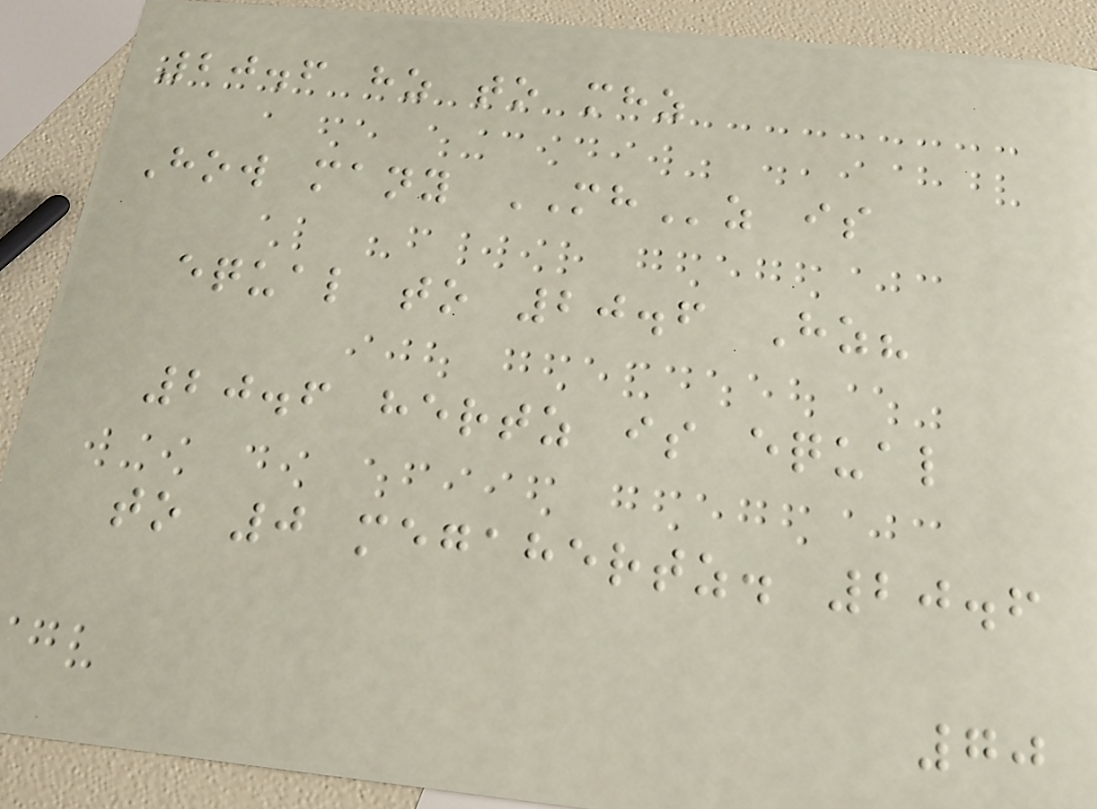20.6 hz to mhz
How many MHz is
equal to 20.6 Hz?
20.6 hertz is equal
to 0 megahertz. 20.6
70
